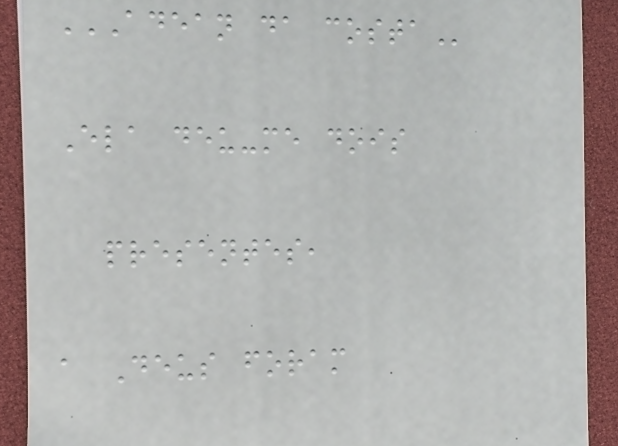ADEAN DA COSTA
Ela deu-me dois
presentes,
a Deus foram
